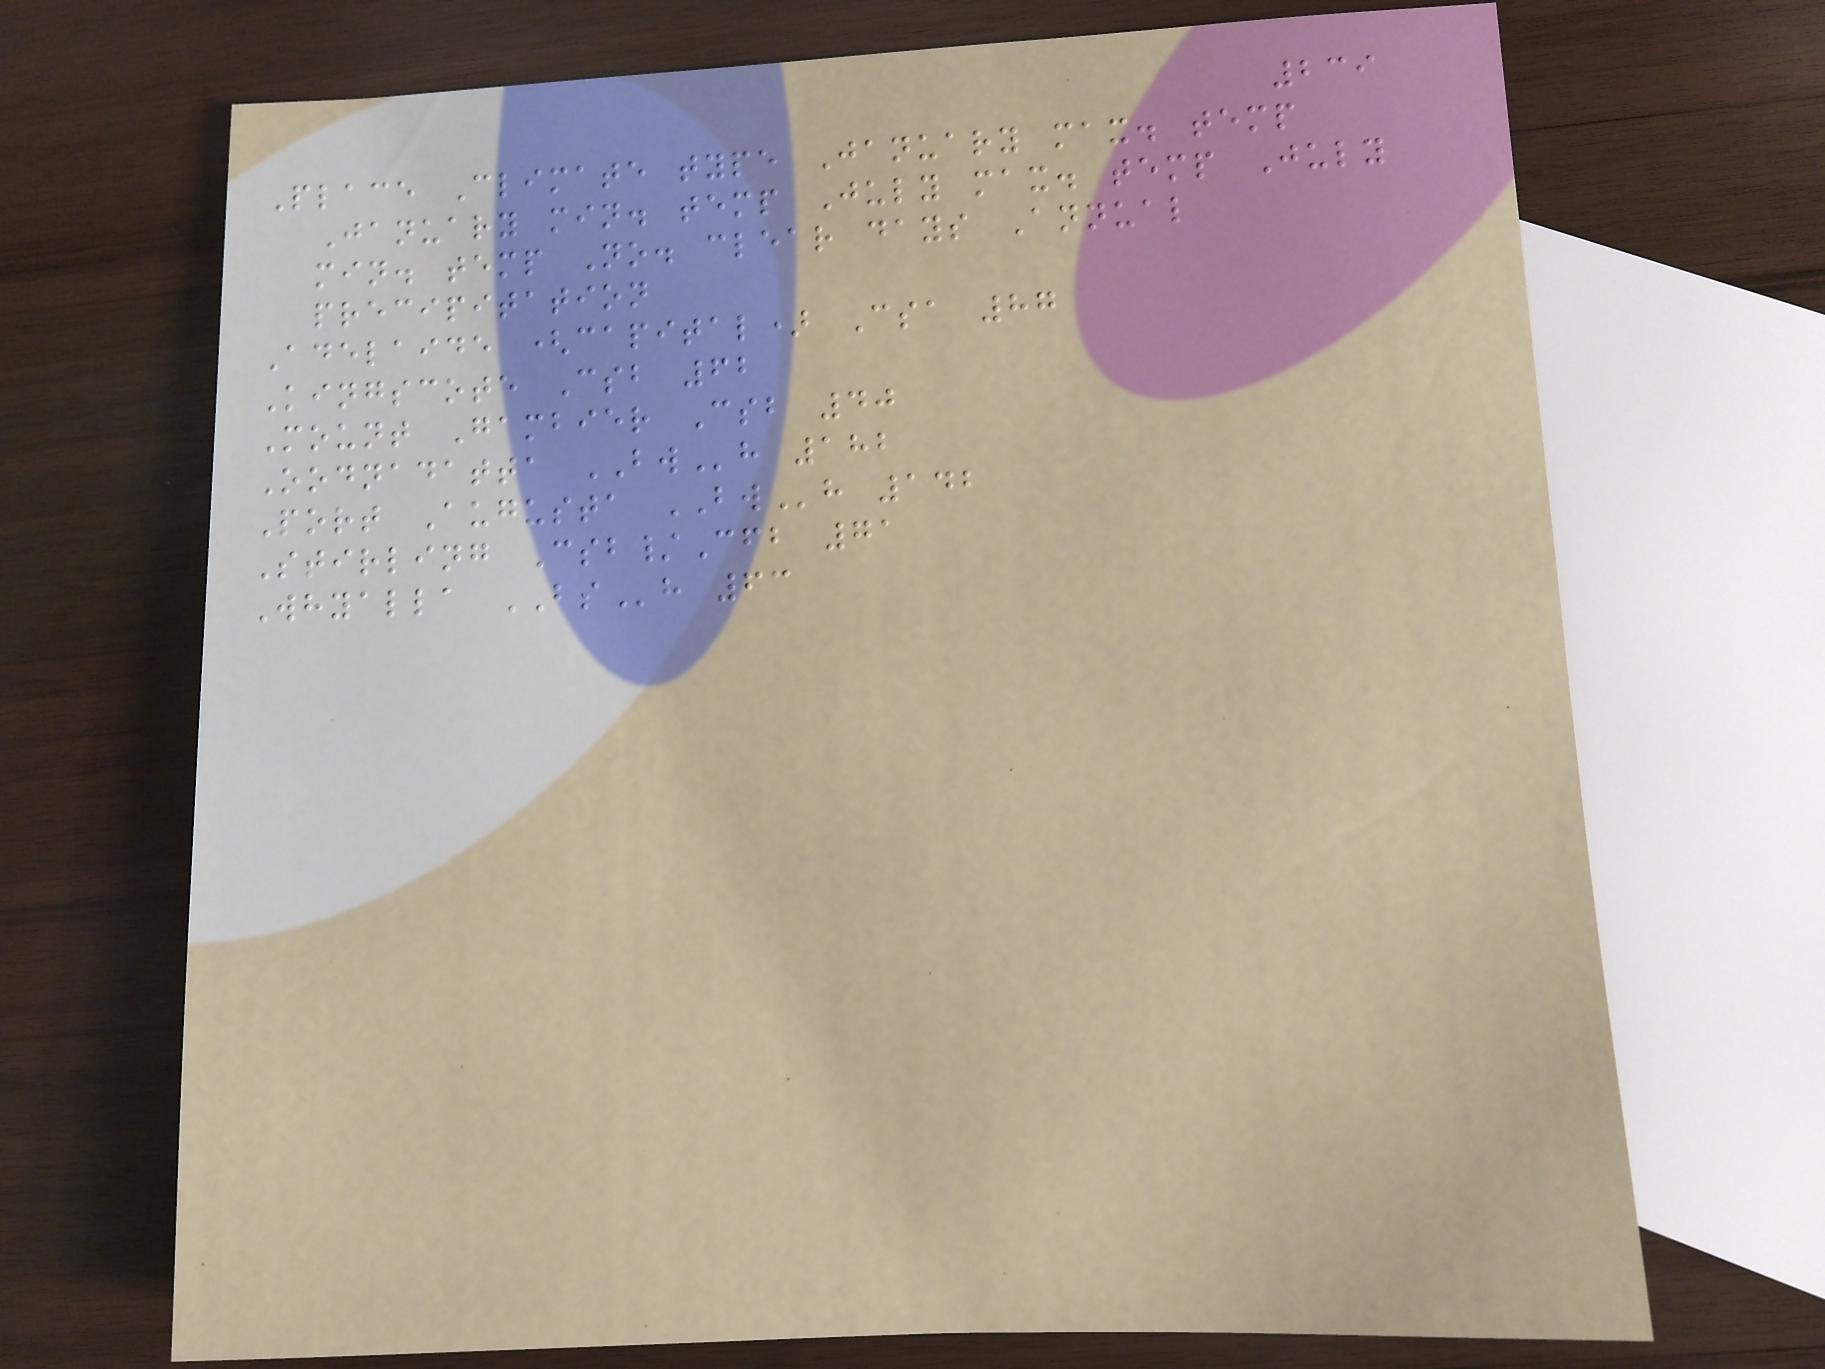239
Place Climate type January max. temp
January min. temp July max. temp July
min. temp No. clear days Annual
precipitation
Adelaide (capital) Csa 87
Kingscote Csb 62
Mount Gambier Csb 40
Oodnadatta BWh 182
Port Augusta BWh 142
Stirling Csb/Cfb 71
Whyalla BSh 63
